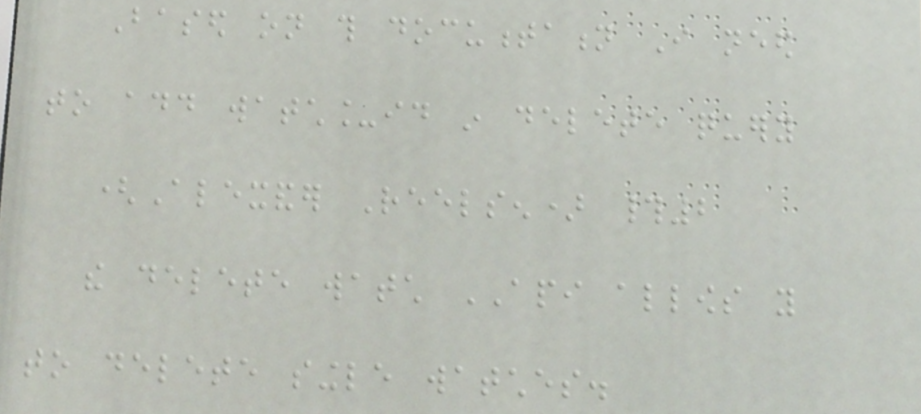Based on this documentation I need
to add watch_id in delete query
(Alexander Reelsen) #2
the delete watch API allows you
to delete single watches.
